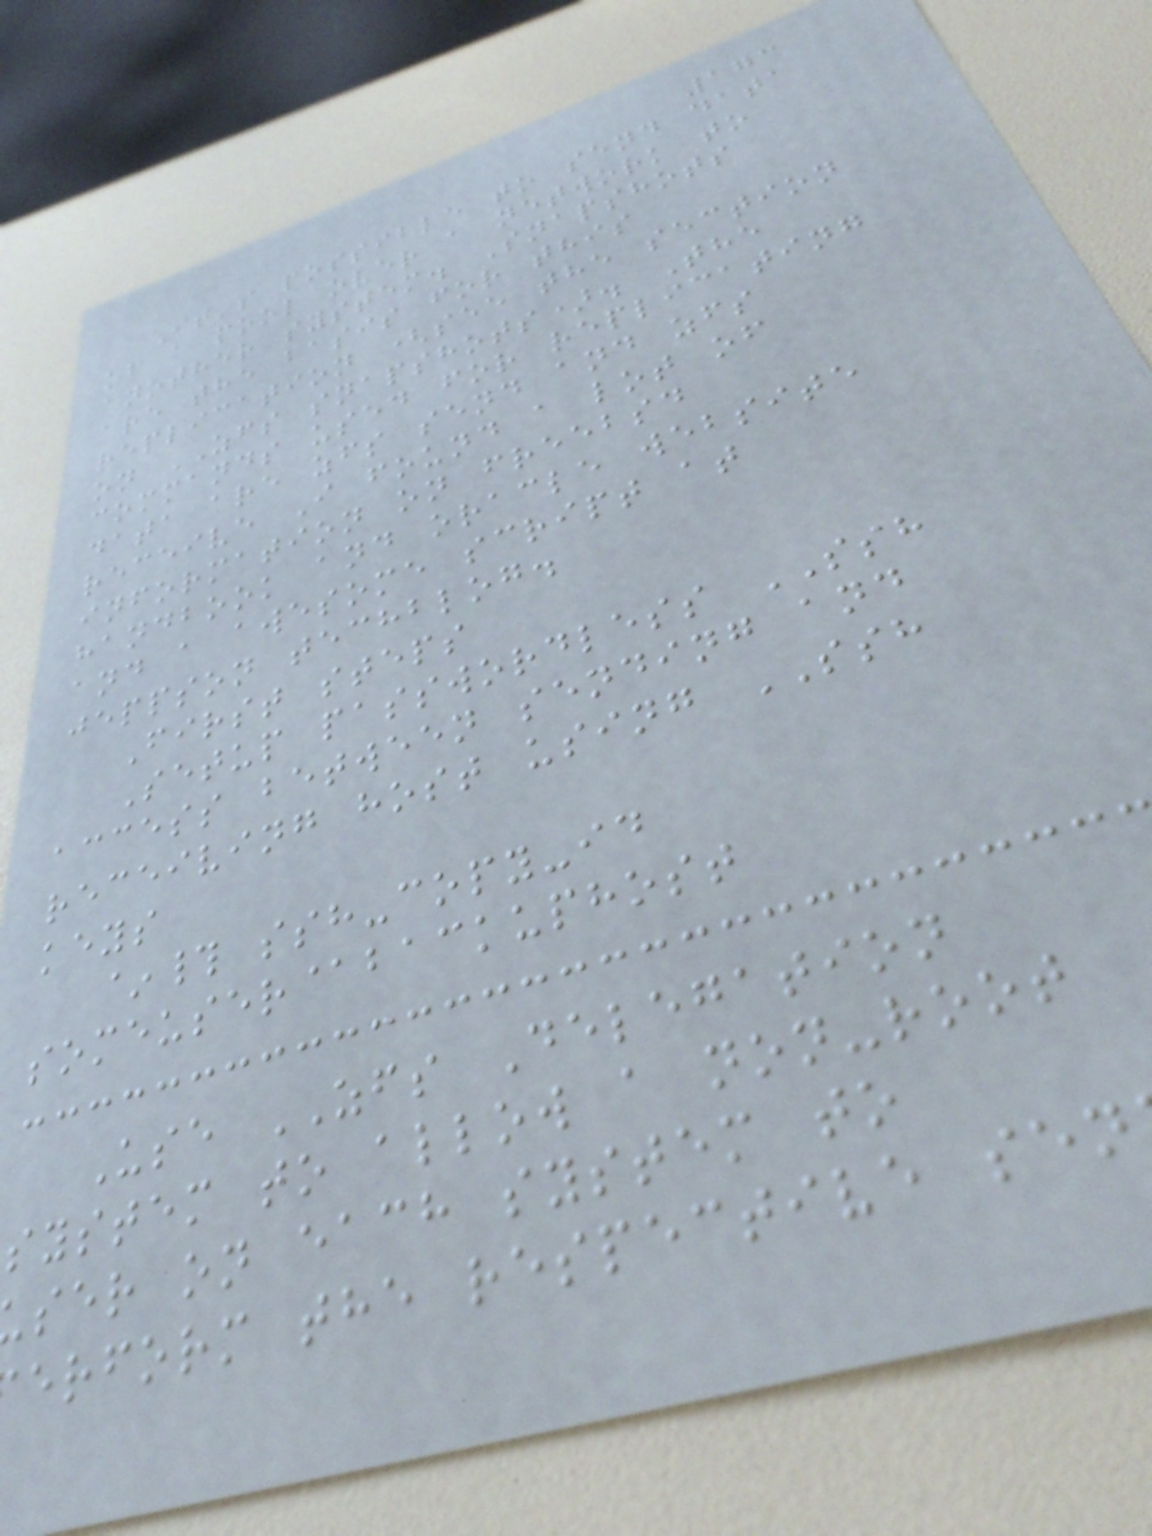173
It's possible to send data
of a pool over a network to
another system. Snapshots
are the basis for this
replication (see the section
on ZFS snapshots). The
commands used for replicating
data are zfs send and zfs
receive I found a lot of
information on freebsd
handbook and oracle website
and a awesome script at
jeppson techblog.
First steps
Setup passwordless SSH
access between sending and
receiving host using SSH
keys
~# ssh-copy-id
someuser@backuphost
Use ZFS Delegation
system to allow a non-root
ser on each system to
erform the respective sen
